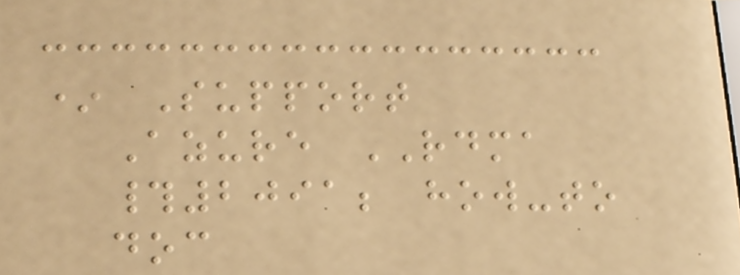* Support
Azure RDMA
#2091; how-to
doc
